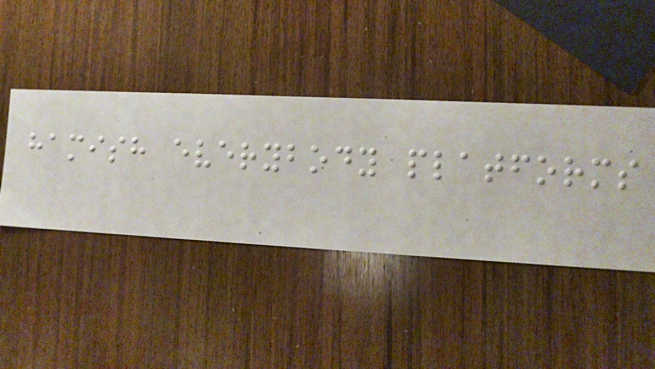hamish everybody platforms
